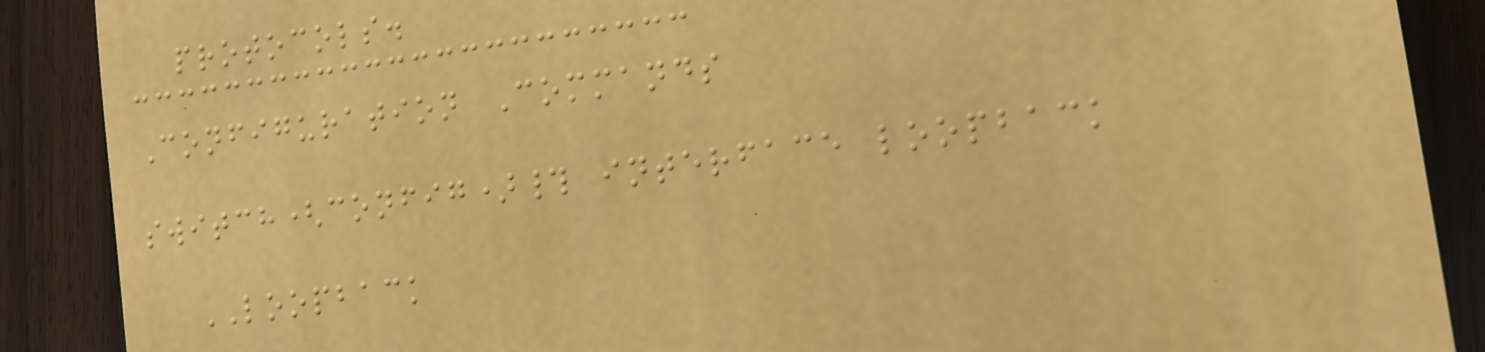protocols.
Configuration Commands
switch(config)# interface loopback
LOOPBACK
